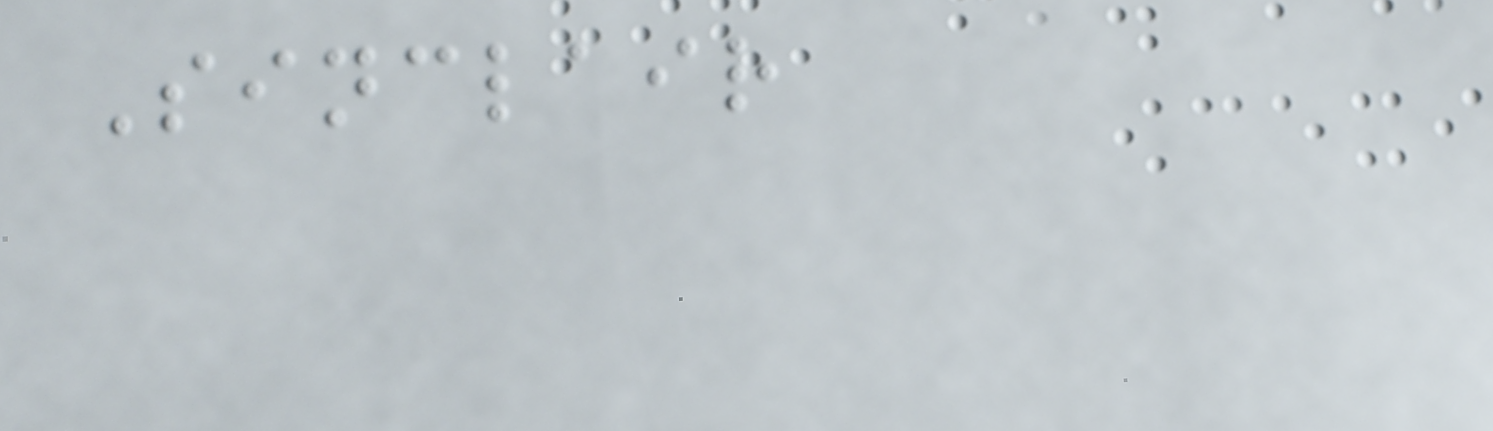Sinclair
